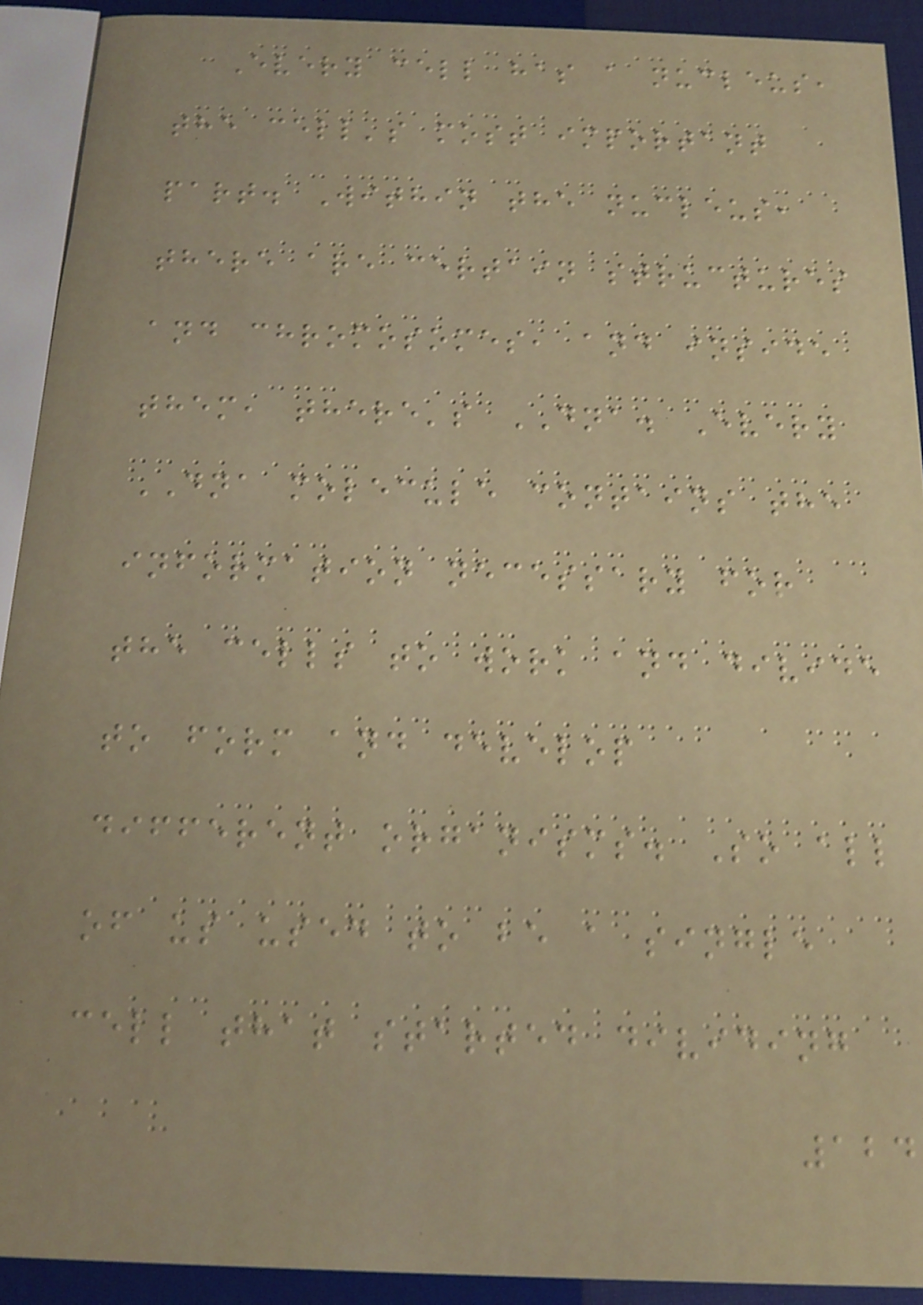Every cell has a nucleus,
the cell's most important
part. Within the nucleus,
there are certain structures
and chromosomes, and inside
them, there's DNA. Every
DNA molecule contains the
information necessary for
the cells to work and divide
to form and develop
different organisms. So all
of us used to be a single
cell that started dividing
124
